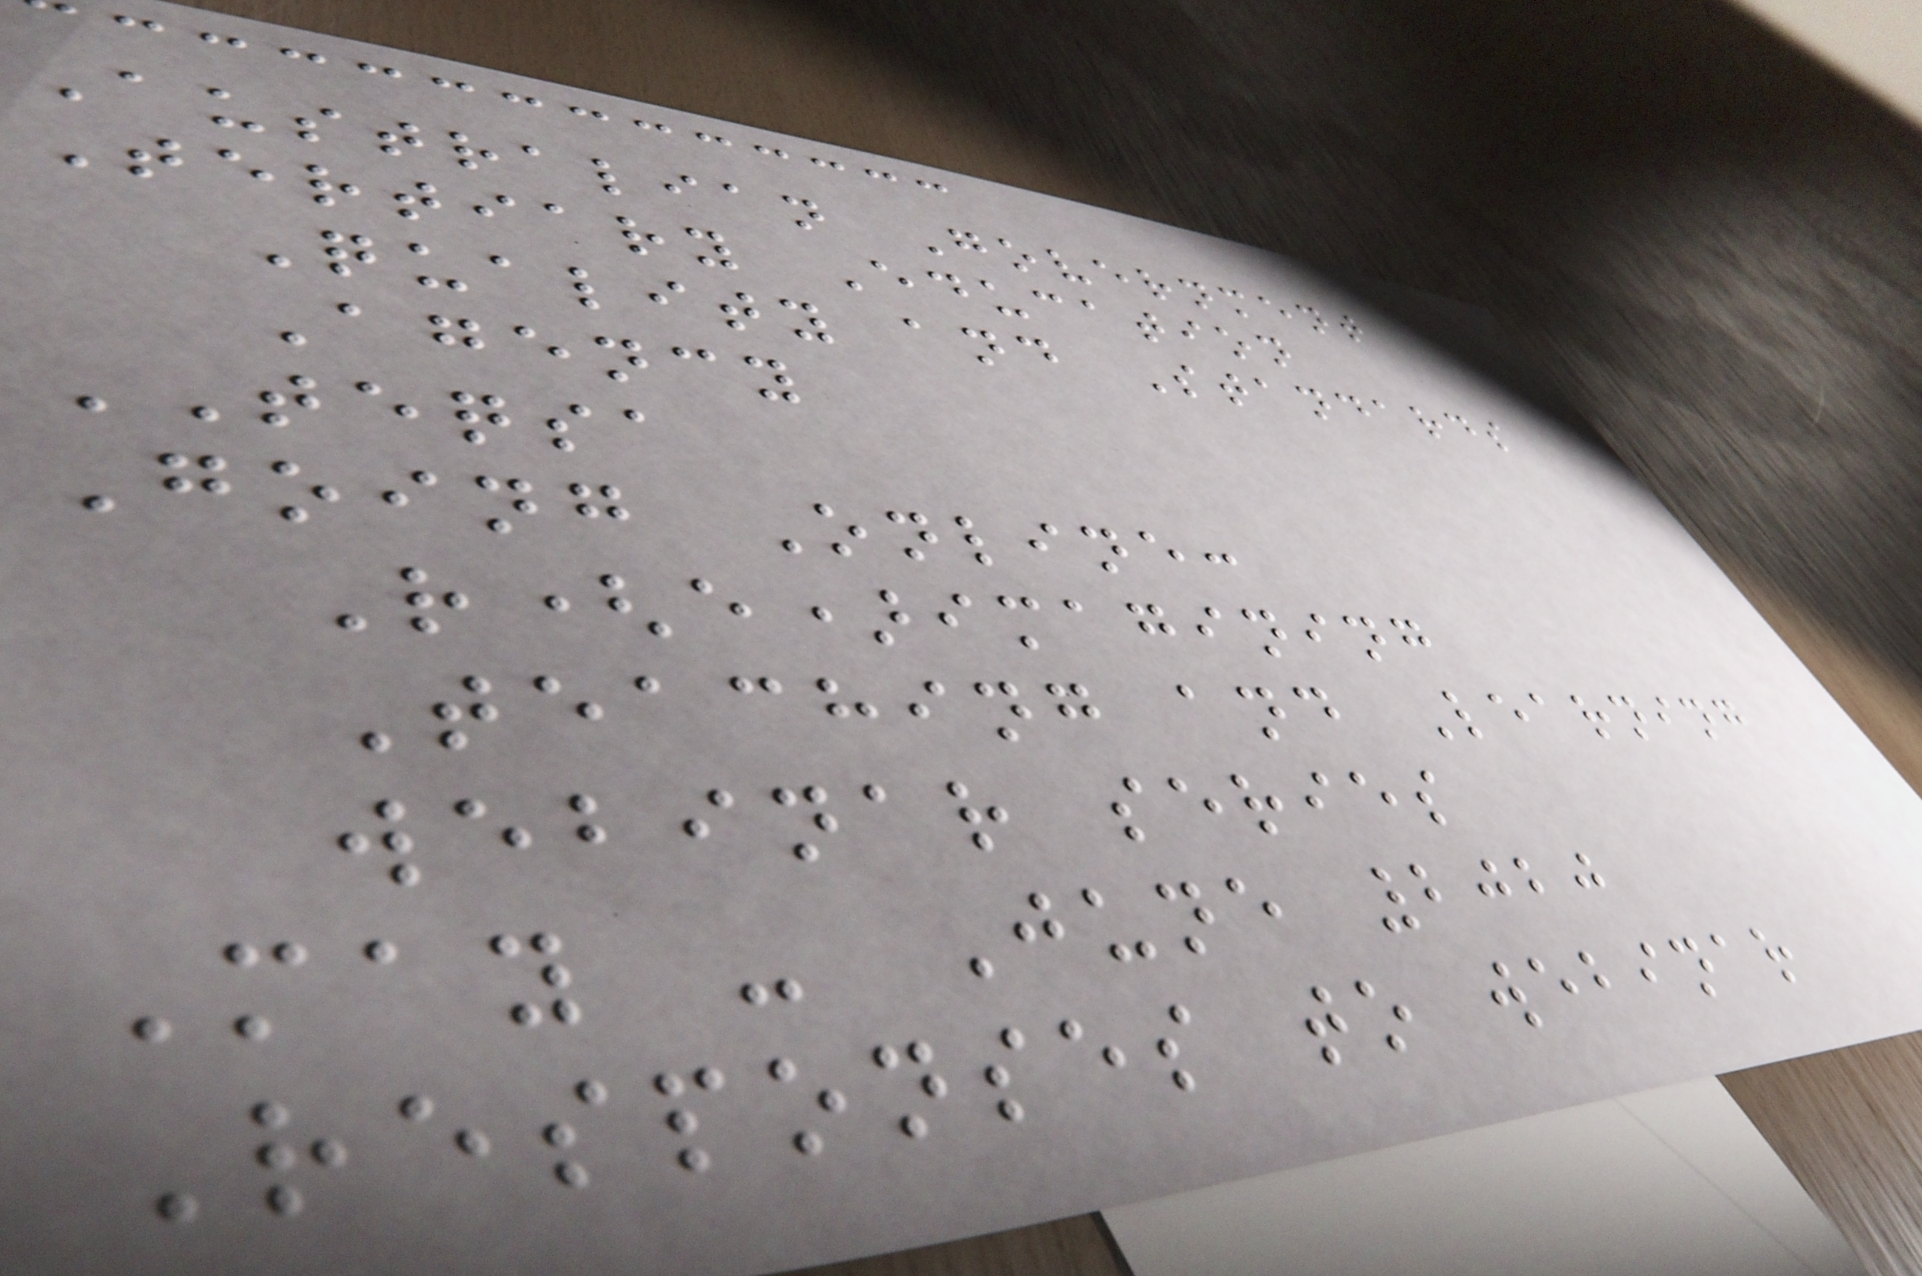Australian Government
Tertiary Education
Quality and Standards
Agency
TEQSA
Going Online:
R(e)imagining
Teaching and Learning
webinar series
May - June 2020
Responses to webinar
